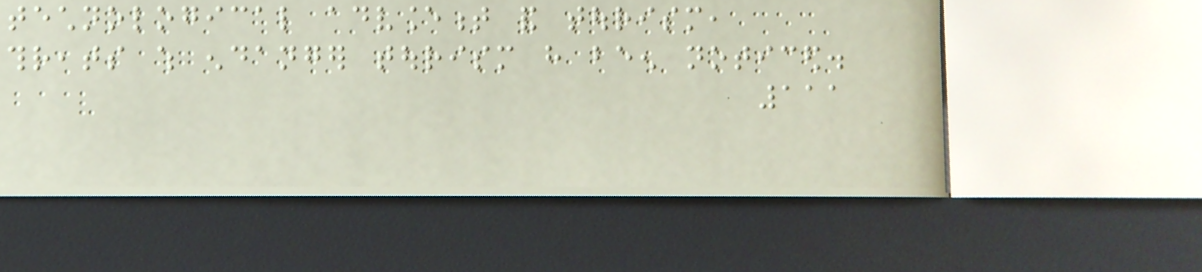technological advancement and tourism,
threats which endanger tourism have been noticed.
111
